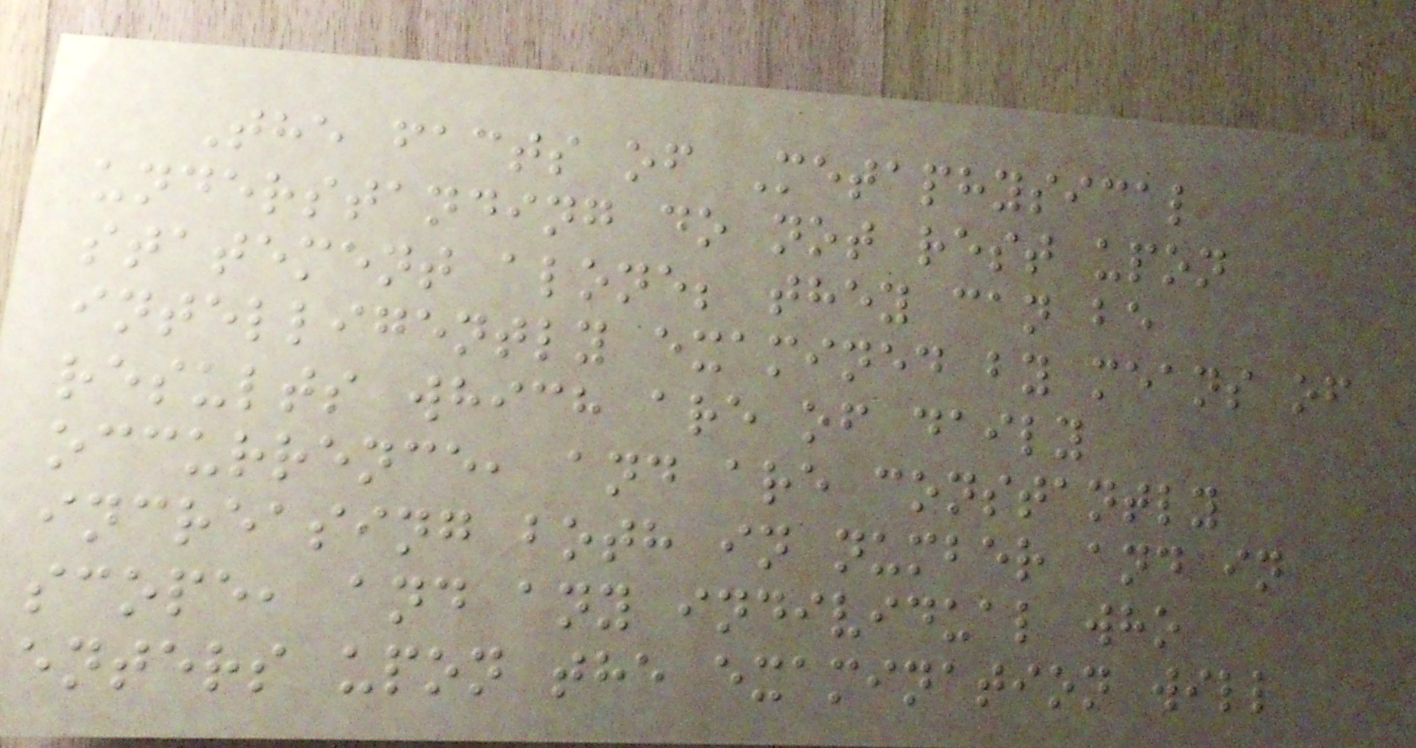The facts of Metaphysical
understanding do not rest upon
statement alone; they can be
intelligently examined by means of
results which are of daily
occurrence, and are constantly
increasing both in number and in
scope, and any individual who
enters upon the examination will
